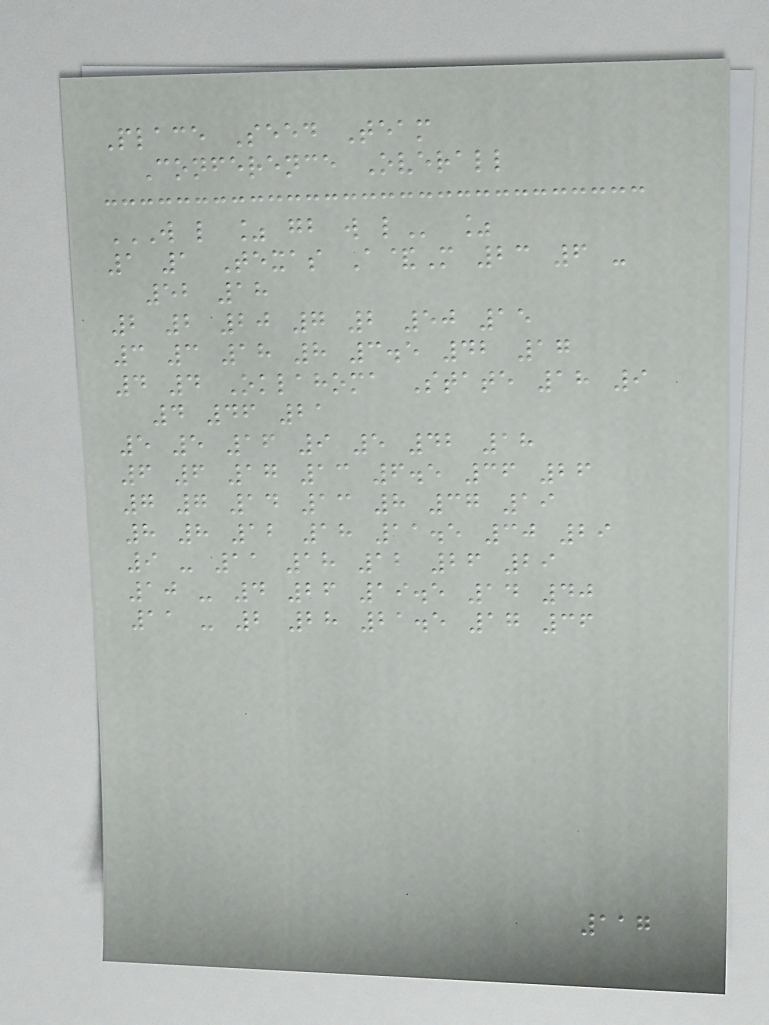Place Seed Team
Conference Overall
W L % GB W L %
1 1 Texas A&M 23 6 -
52 18
2 2 20 7 2 50 15
3 3 18 8 3.5 42 17
4 4 Oklahoma State 18 9
4 46 21
5 5 16 9 5 42 18
6 6 17 13 6.5 36 26
7 7 14 13 8 37 19
8 8 12 18 11.5 30 29
9 - 11 18 12 26 29
10 - 4 26 19.5 14 40
11 - 2 28 21.5 17 36
117
